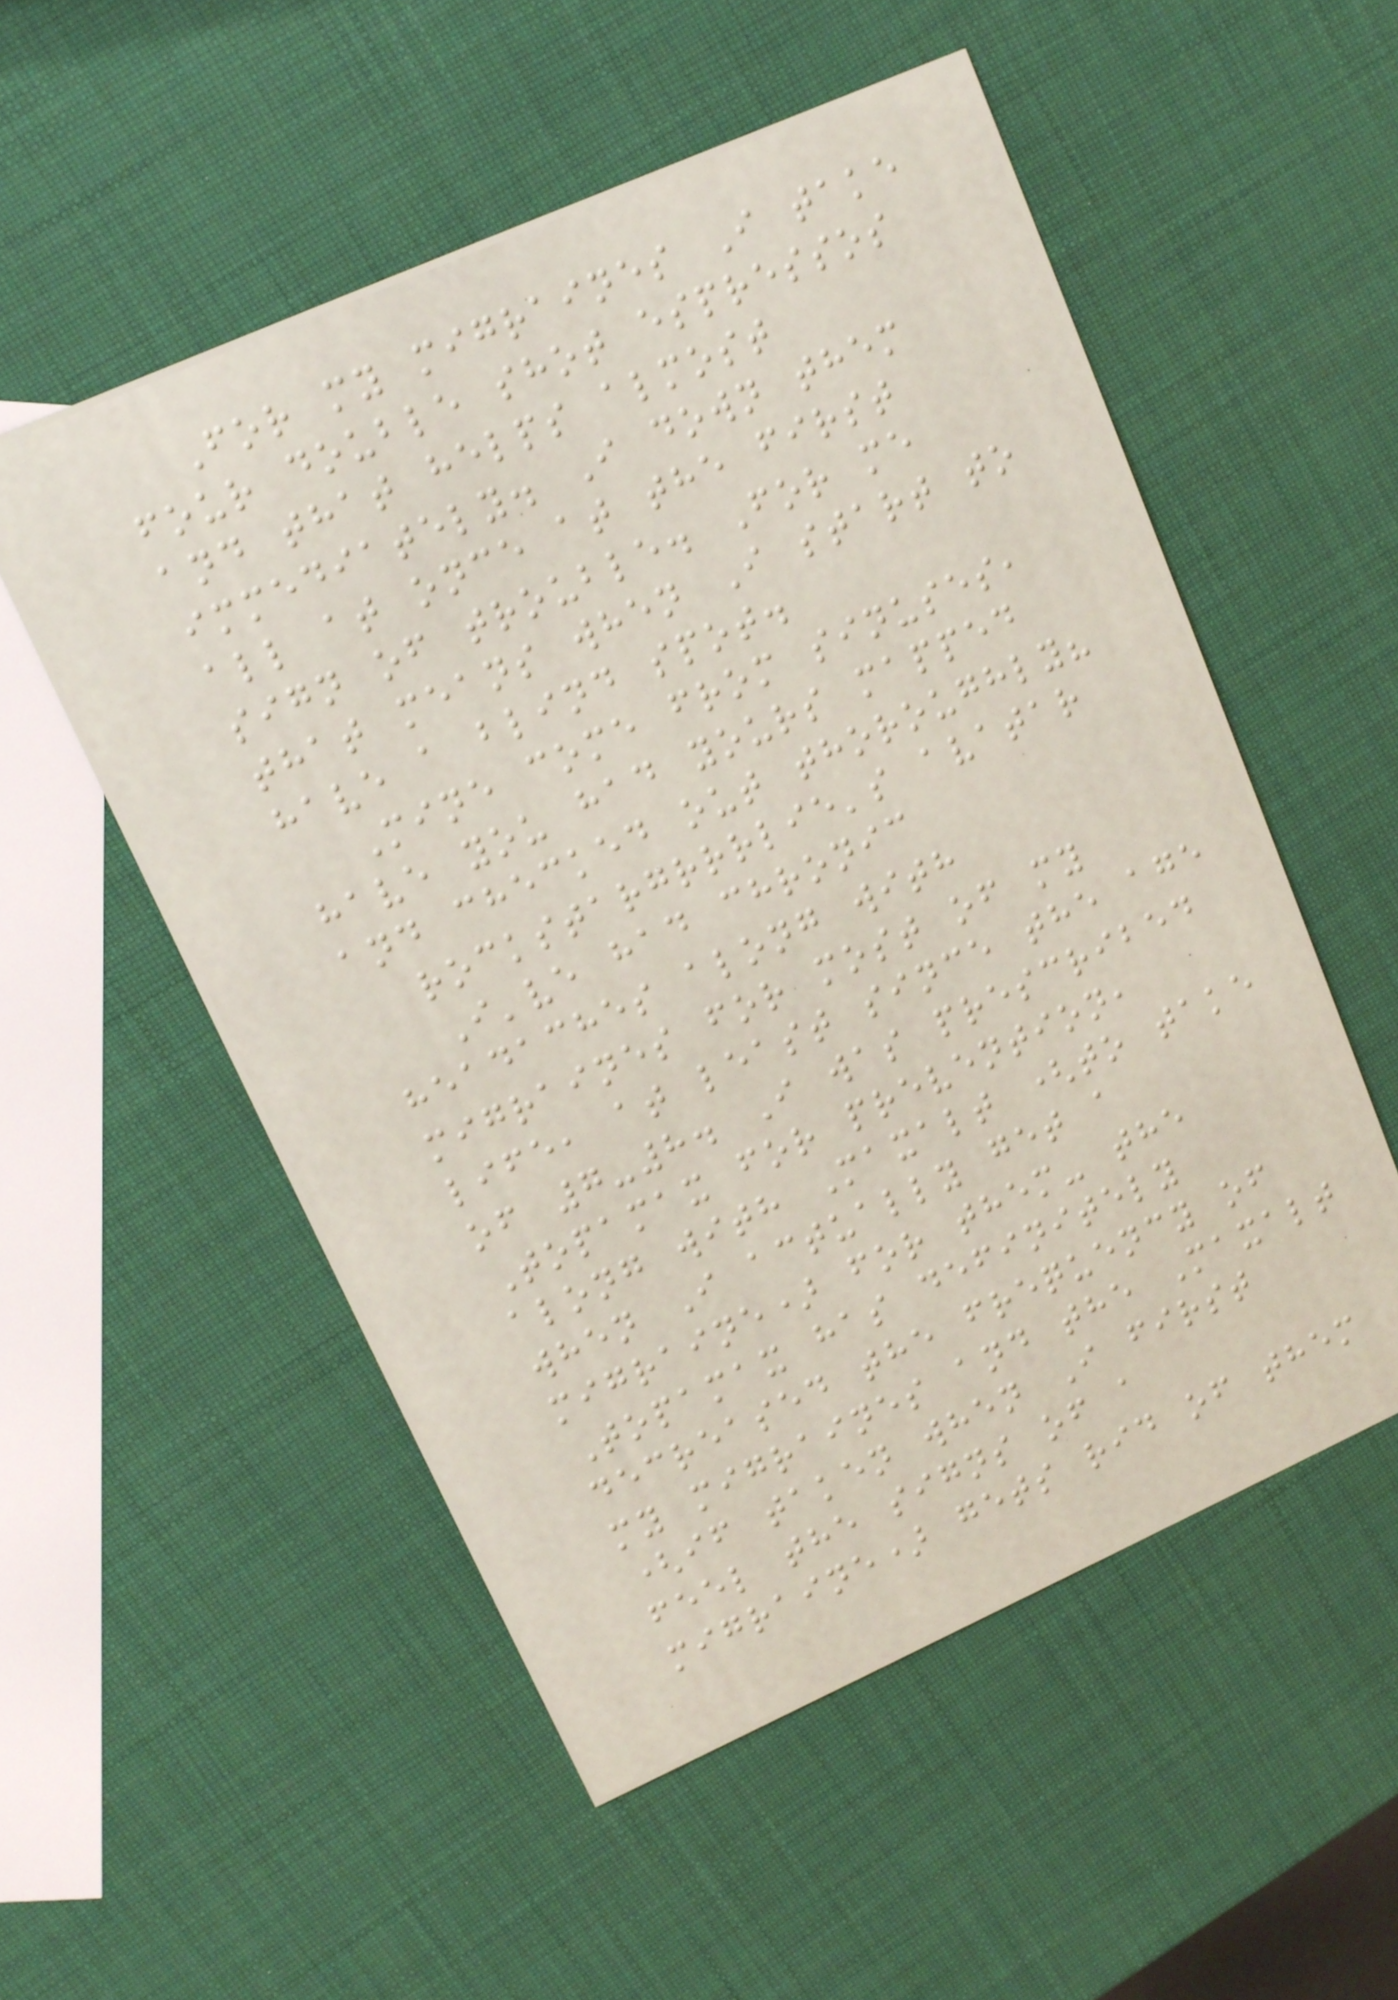For my migraines I take
four double shot espressos
and that helps almost
immediately. I down them
all at once at the first
sign of trouble. For me
that means when I start to
have a blind spot.
Mine come from sinuses,
have you had yours mapped
and checked out thoroughly?
rockstargrrrlie's avatar
I've had chronic
headaches along with
migraines for most of my
life, at least since the age
of 7-8. I was prescribed
Topamax for prevention,
along with Maxalt (to take
when I actually get a
migraine) for them- the
Topamax has definitely
decreased the frequency of
my migraines and the Maxalt
(if taken when I first
feel the signs of a
migraine) gets rid of them
